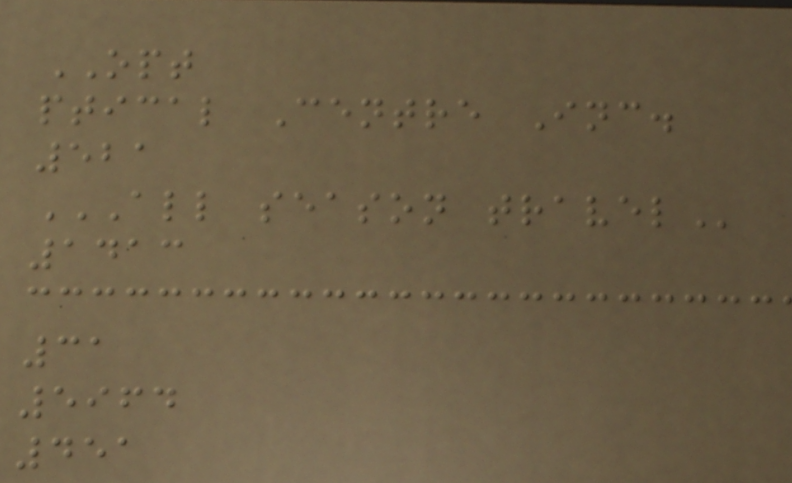OPT
ptical Centre Inc.
521
ALL SEASON TRAVEL
1413
31
5964
451
